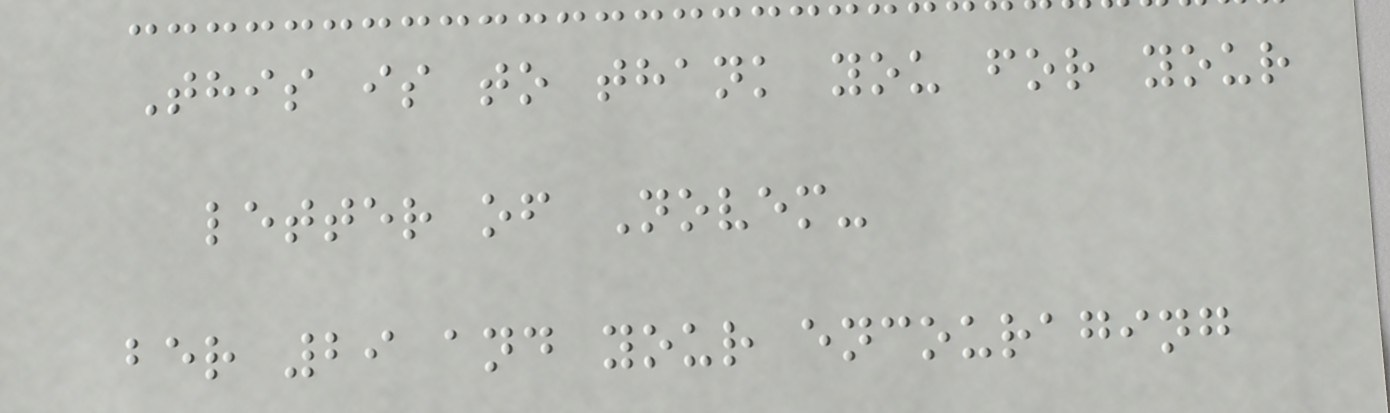This is to thank you for your
letter of Novem-
ber 29 and your encouraging
